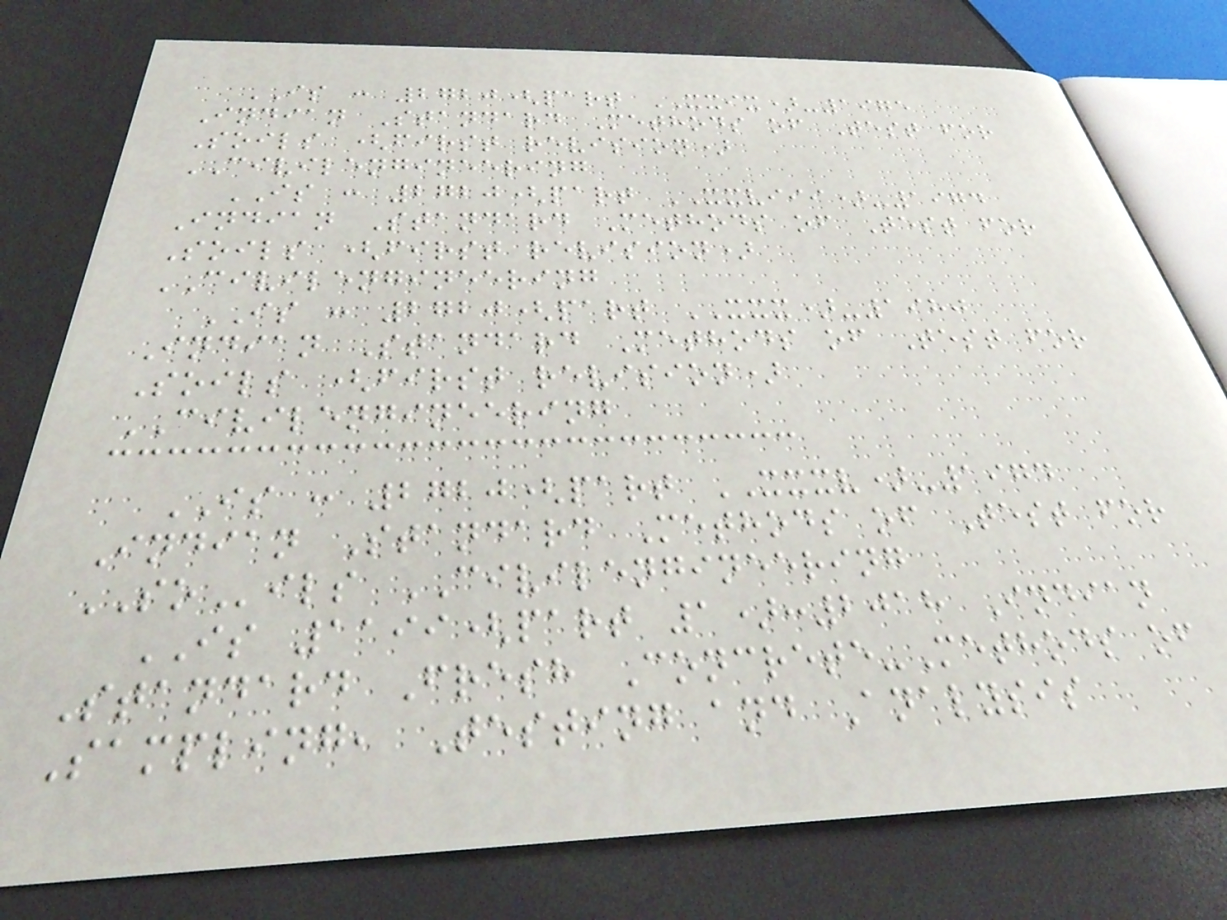IS : 2720(part XXIX)-1975
Indian Standard Methods of Test for
Soils (first revision)
CIVILENGINEERING
IS : 2720(part XXVIII)-1974
Indian Standard Methods of Test for
Soils (first revision)
CIVILENGINEERING
IS : 2720(part XXX)-1980
Indian Standard Methods of Test for
Soils (first revision)
CIVILENGINEERING
IS : 2720(part XXXV)-1974
Indian Standard Methods of Test for
SOils CIVILENGINEERING
IS 1199(part 1):2018 Indian
Standard Fresh Concrete-Methods of
Sampling, Testing and Analysis
